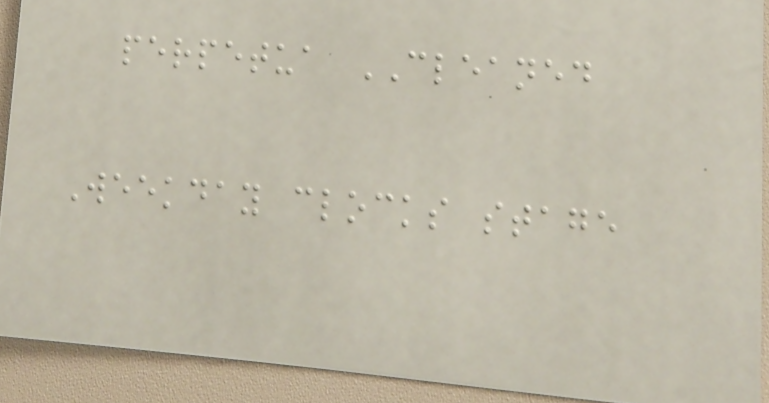perpetua CLEANED
Weekday clocks stage
